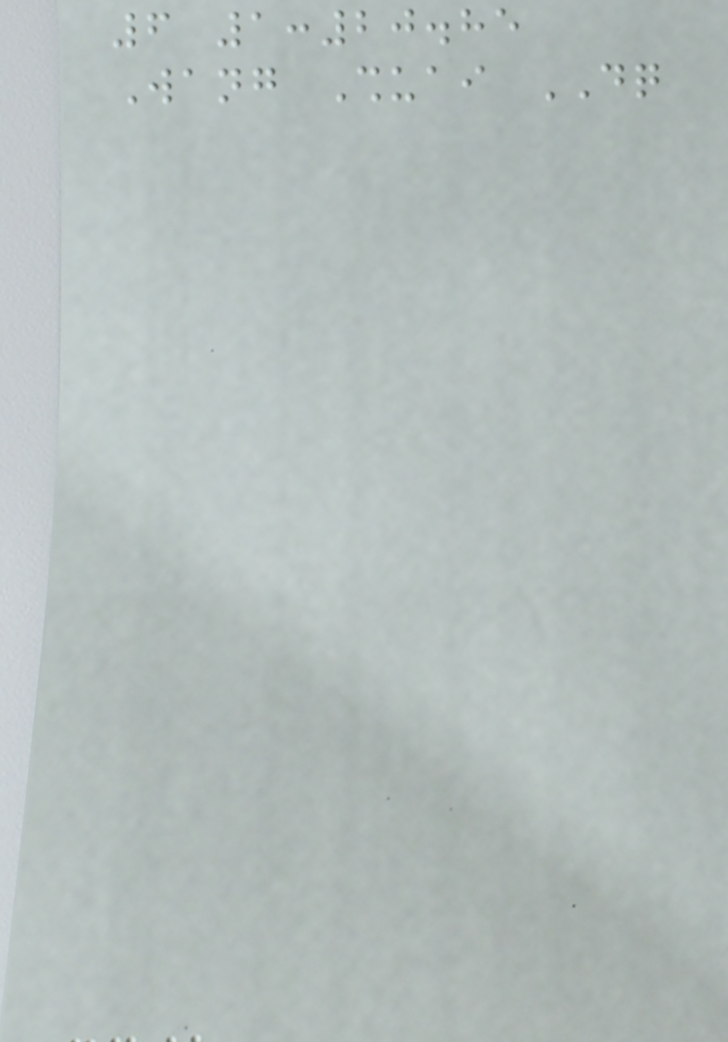6 1:20.85
Wang Shuai DQ
